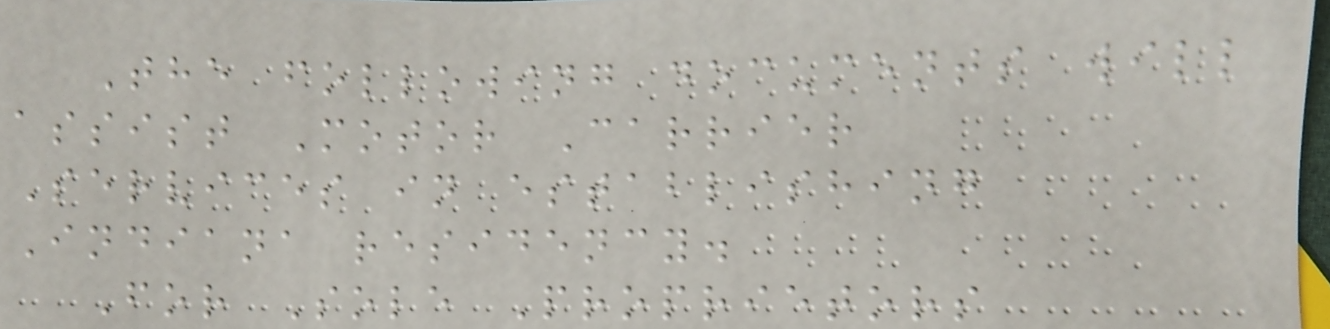The following documents will
assist Motor Carrier
Services in establishing
Indiana residency.
For Sole Proprietors
